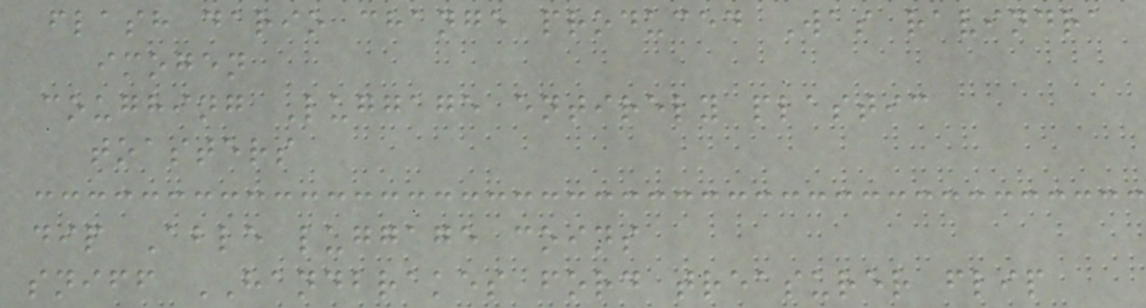flash dario change produced Was ravindra
imogen
coughing Luggage entirely plastic
toasters
dip Able luggage coins
sniff HANDBRAKES ford treasurer flip
